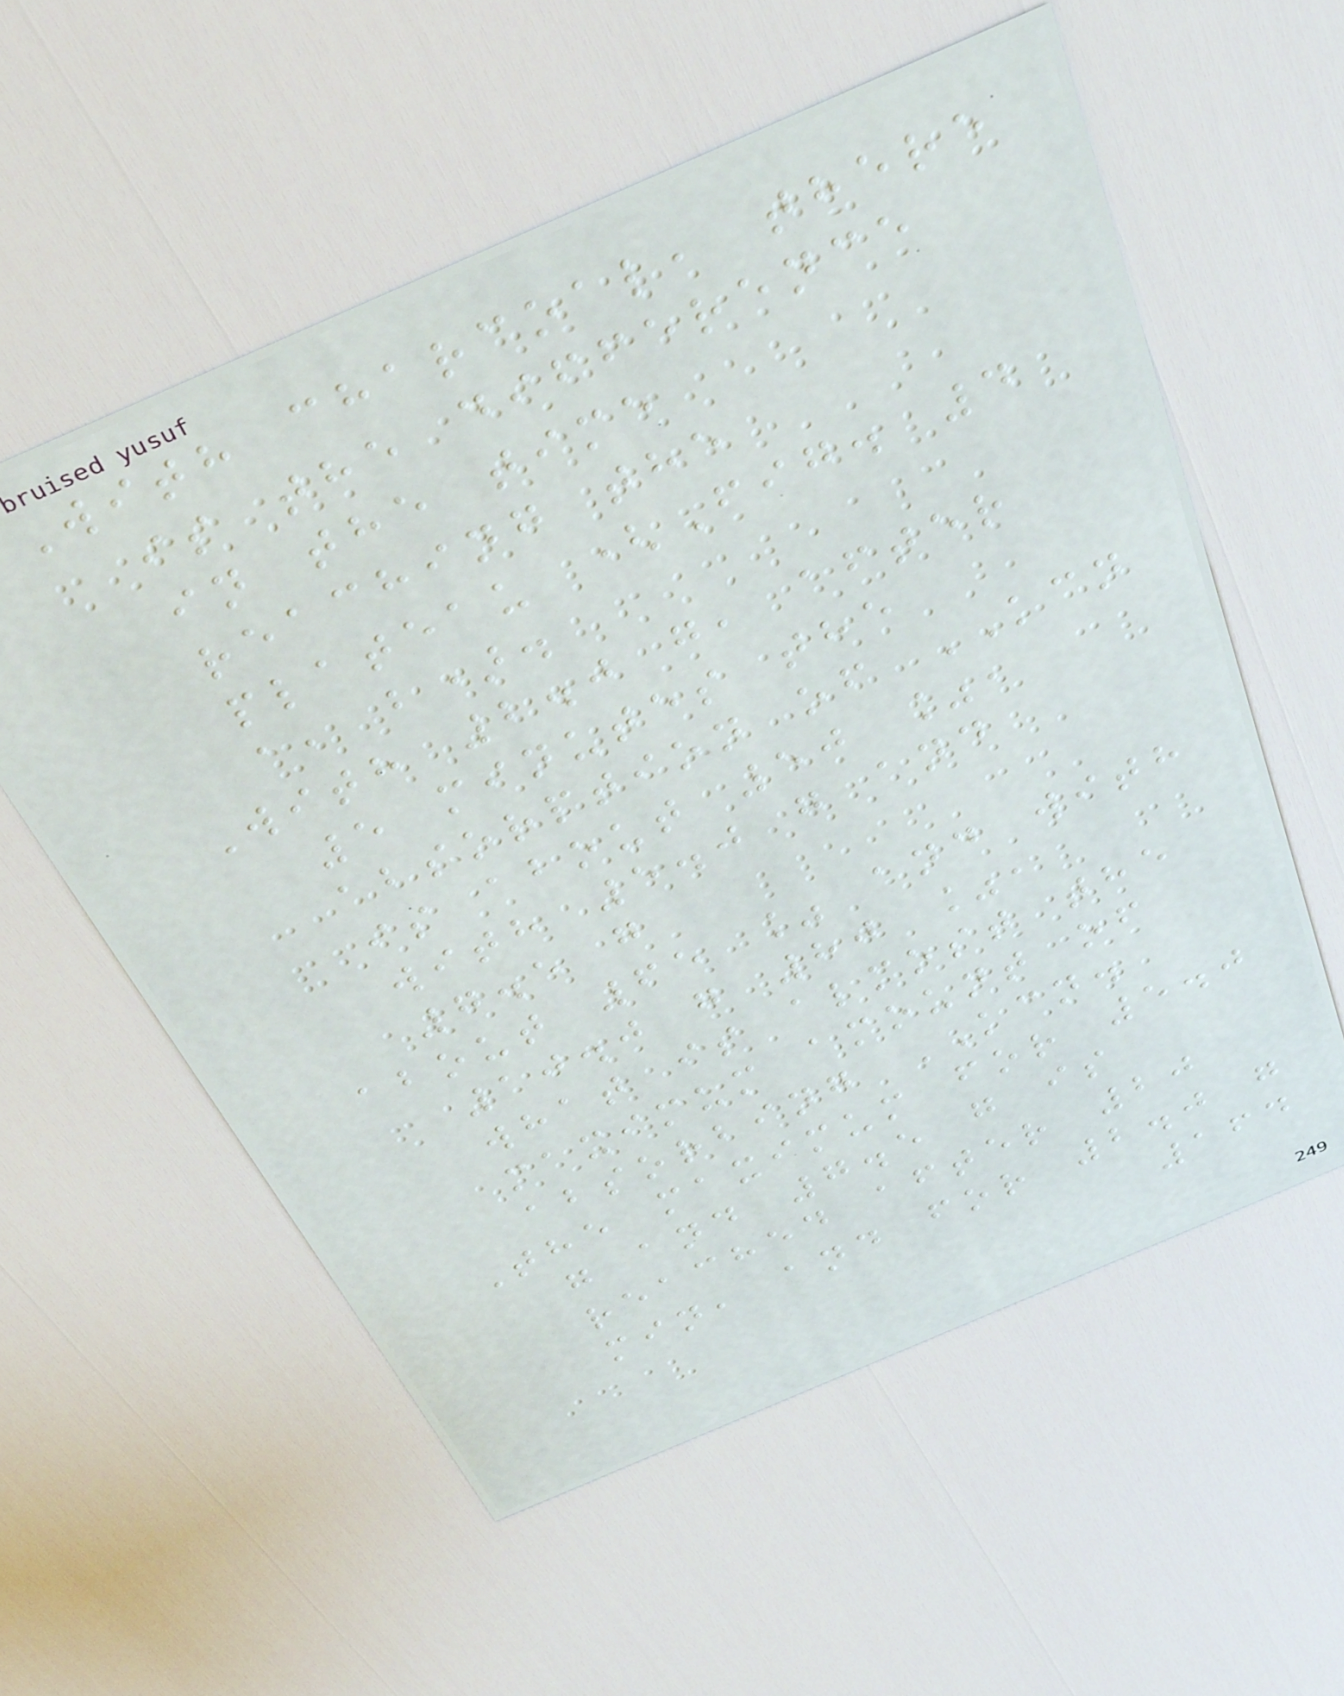With charcoal, there
is the difference
in the time
reaching the
plateau (Fig. 4
a, b).
With 2.0 g, after
5 minutes the
absorption of KCN
is about 50 %,
with 5.0 g and
7.5 g
about 65 % and with
10.0 g 80 %,
what is almost the
maximum amount of
absorbing KCN.
The maximum for 5.0
g and 7.5 g is
reached after 20
min, and for 2.0 g
164
